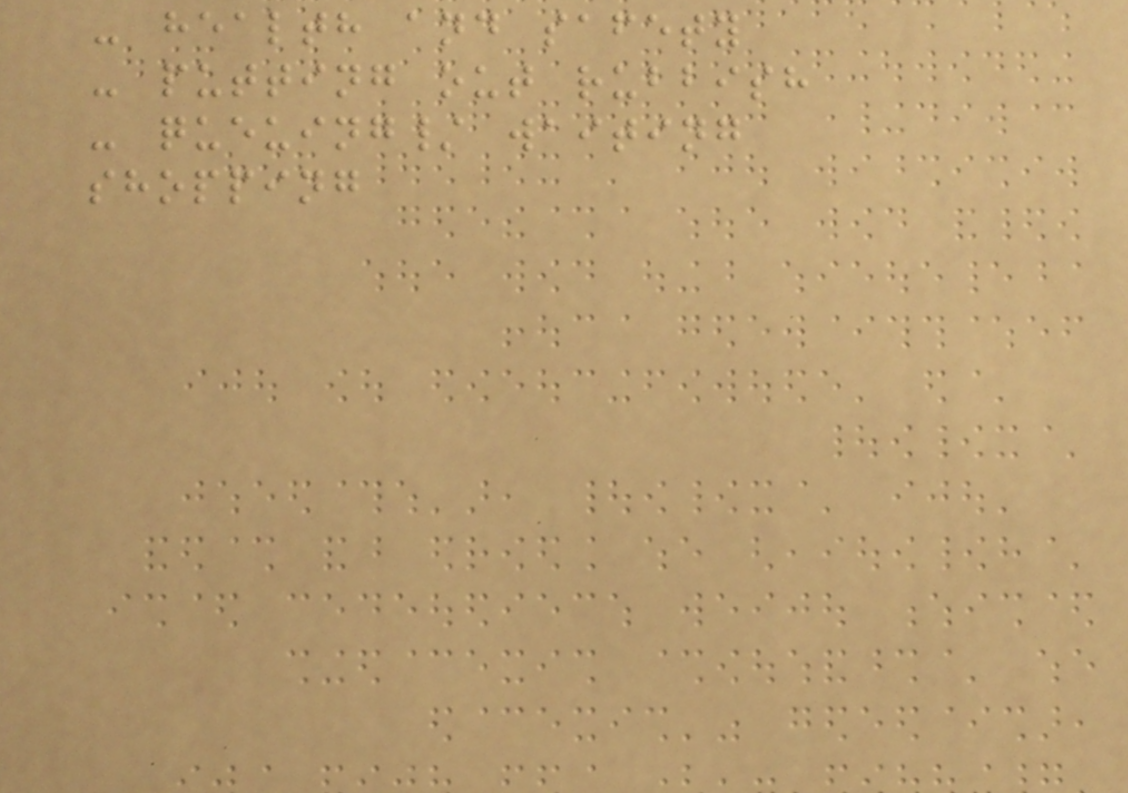- health and safety
- putting out rubbish
- queuing/ waiting
shopping
